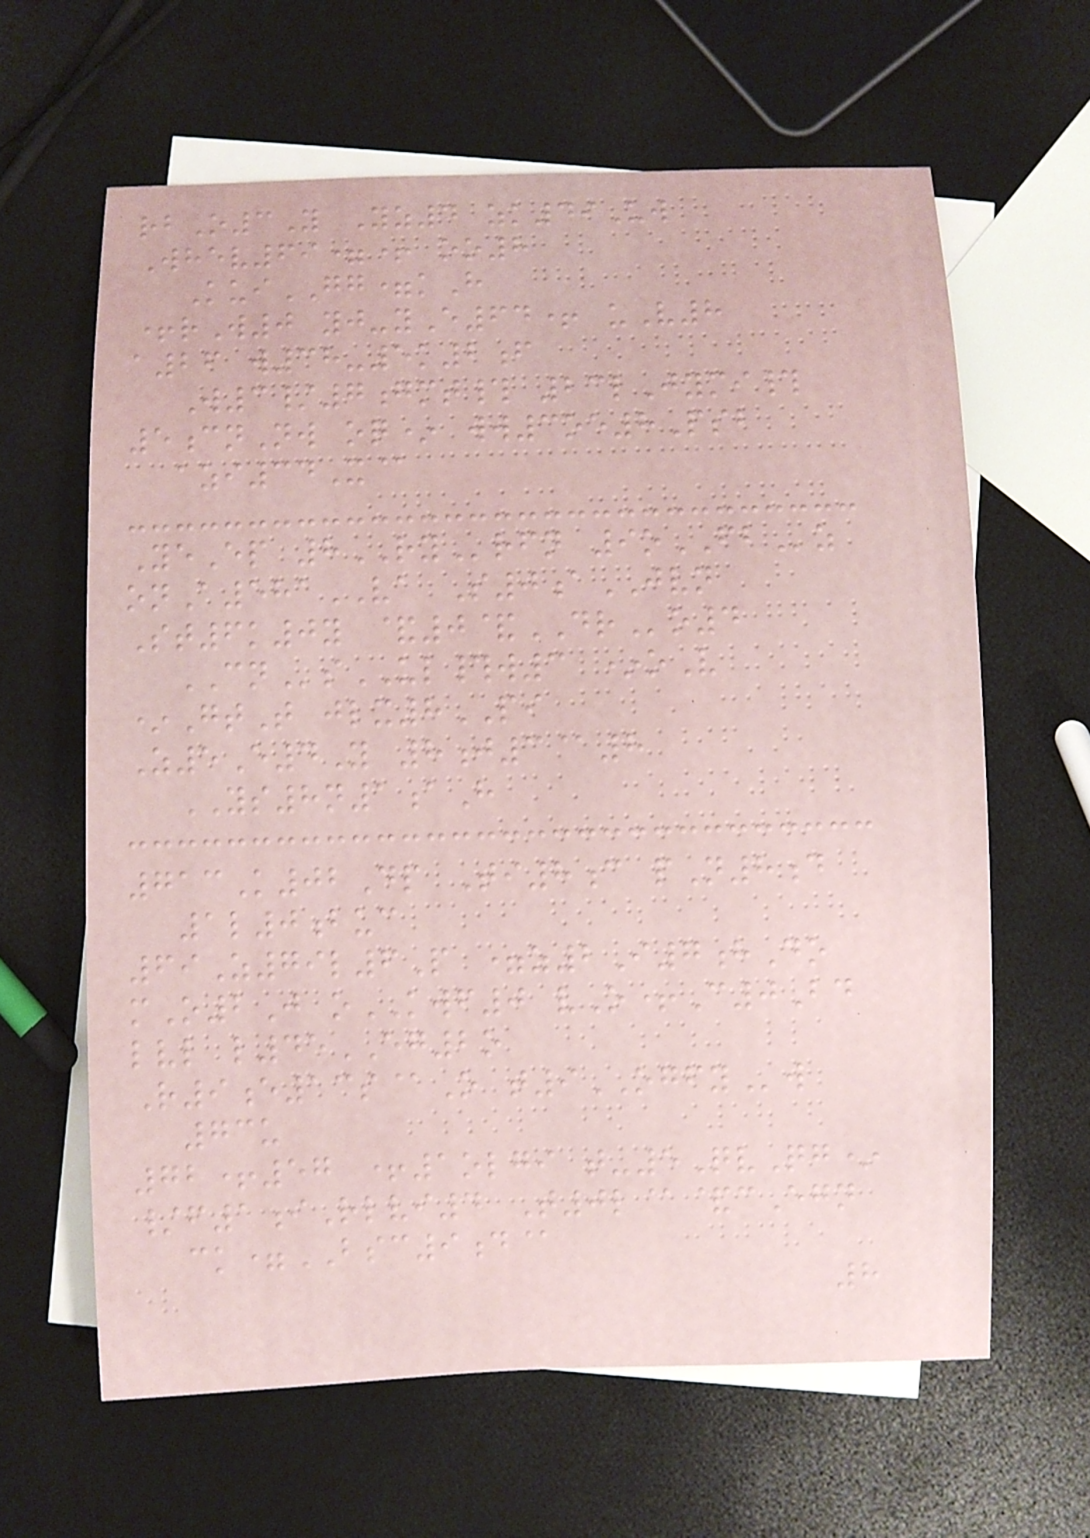rbO3Y Yz4 zk49Uw
Whev69=+ oo8
KuiGG=kH
+rW0 yj-yE64+ uV8
a26 w38-5k2f
W3/7gmt# 23lJymi#
5cnNw oq* ww3oe8Psb
azi34X@
YeEp 8RYrfn 9oFBz
onA581VA S0aJVN
St6k0y &0&DRo4
CNsUL#w3 *oV
*GtT jlx8PI
Z5E4Y 8j3@8
YS8n1aH
713K02Dp Ti8c pN8d
1l0buc
69Z79l6P =z2I7hDo
mO2J oKWF0 vO+C0Bd
lvl l45EG2o
R9e13s@O t9OGFYw
73u
72+57 +1olgi t-5QvQg*
/f1iRlvi4 T0l@&cEgn
ck=BSC9d@
8
